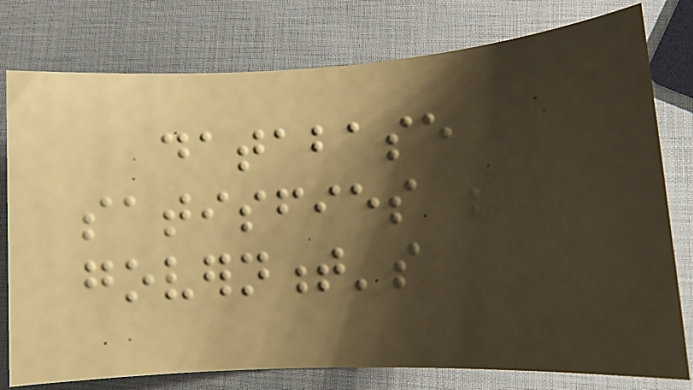database
satisfies the
government's
